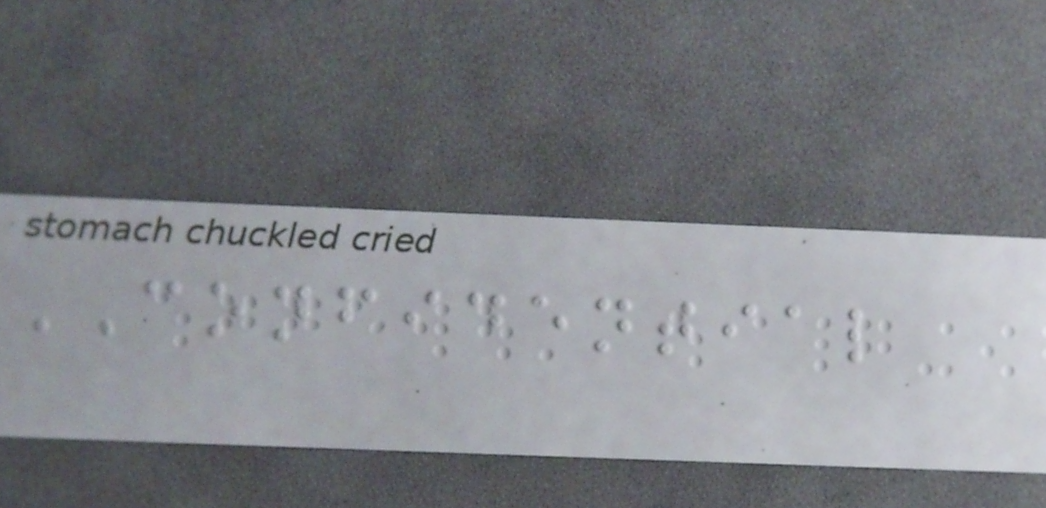CONFIDENTIAL
